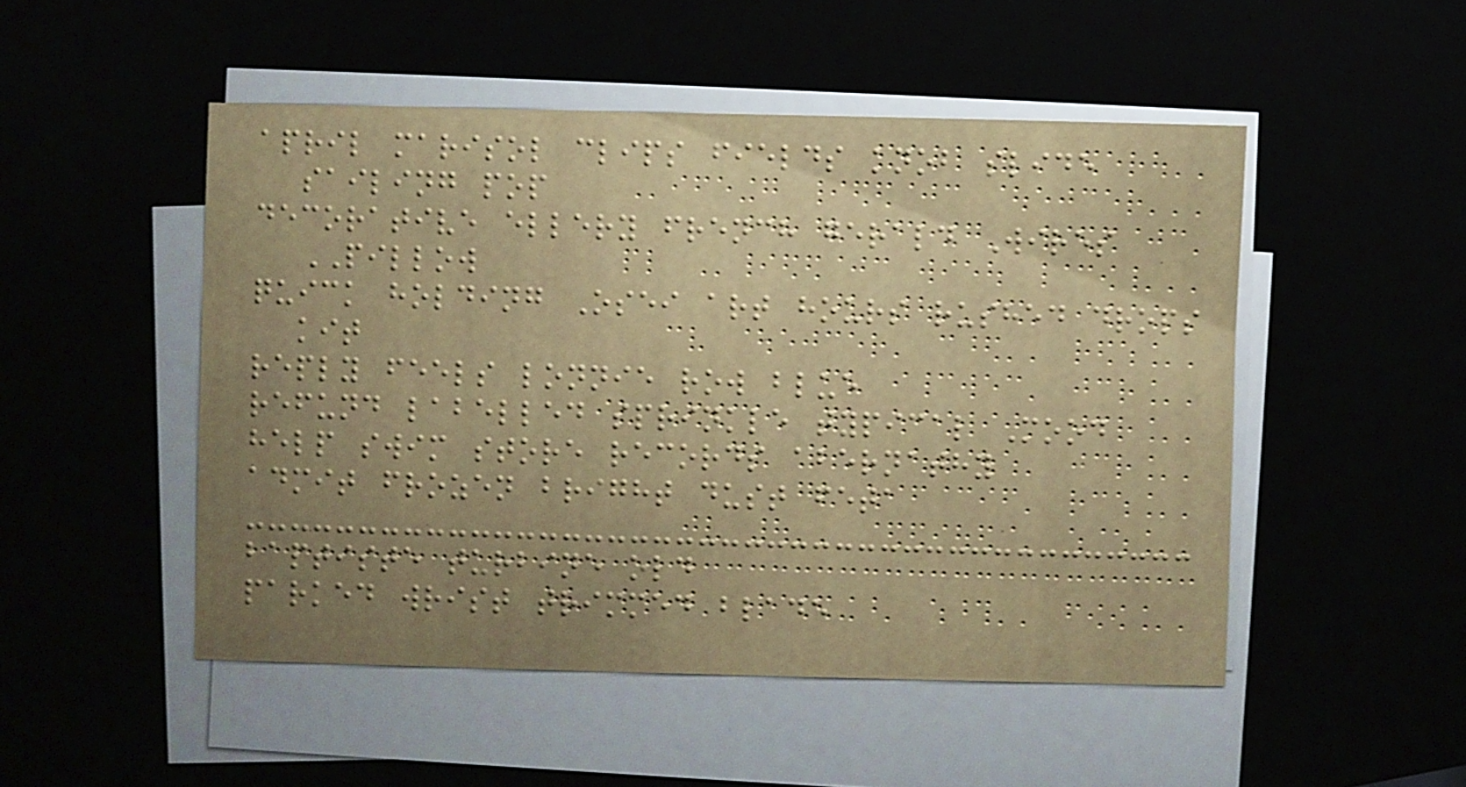april marisol clips fields knob slide
sailing pop
decorative ellery french gerald Wires
PILLOW
quick holding Osei art hours rushed drops
kit
reply feels lonnie row blue
refund labelled sprinkle typical Mood
help swim store records abernathy
admit frozen bright dust feta
baptiste turbine old
parked wrist trimmed blade
